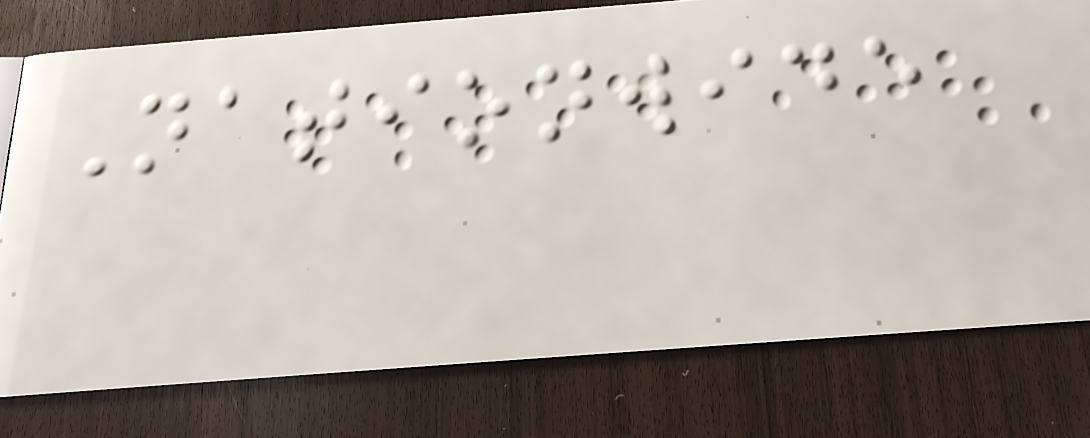Nationwide
